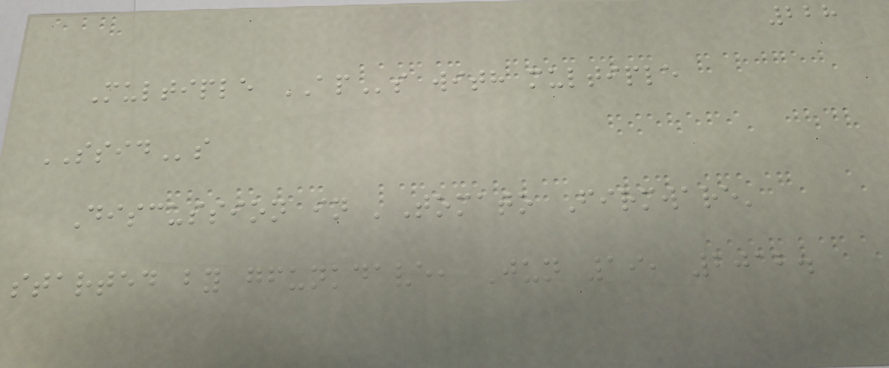228
Multiple APs with multiple
SSIDs
Discussion in 'Tomato Firmware'
started by gfunkdave, Jun 19, 2012.
